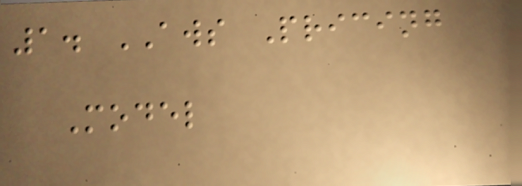1. AWS Pricing
Model
